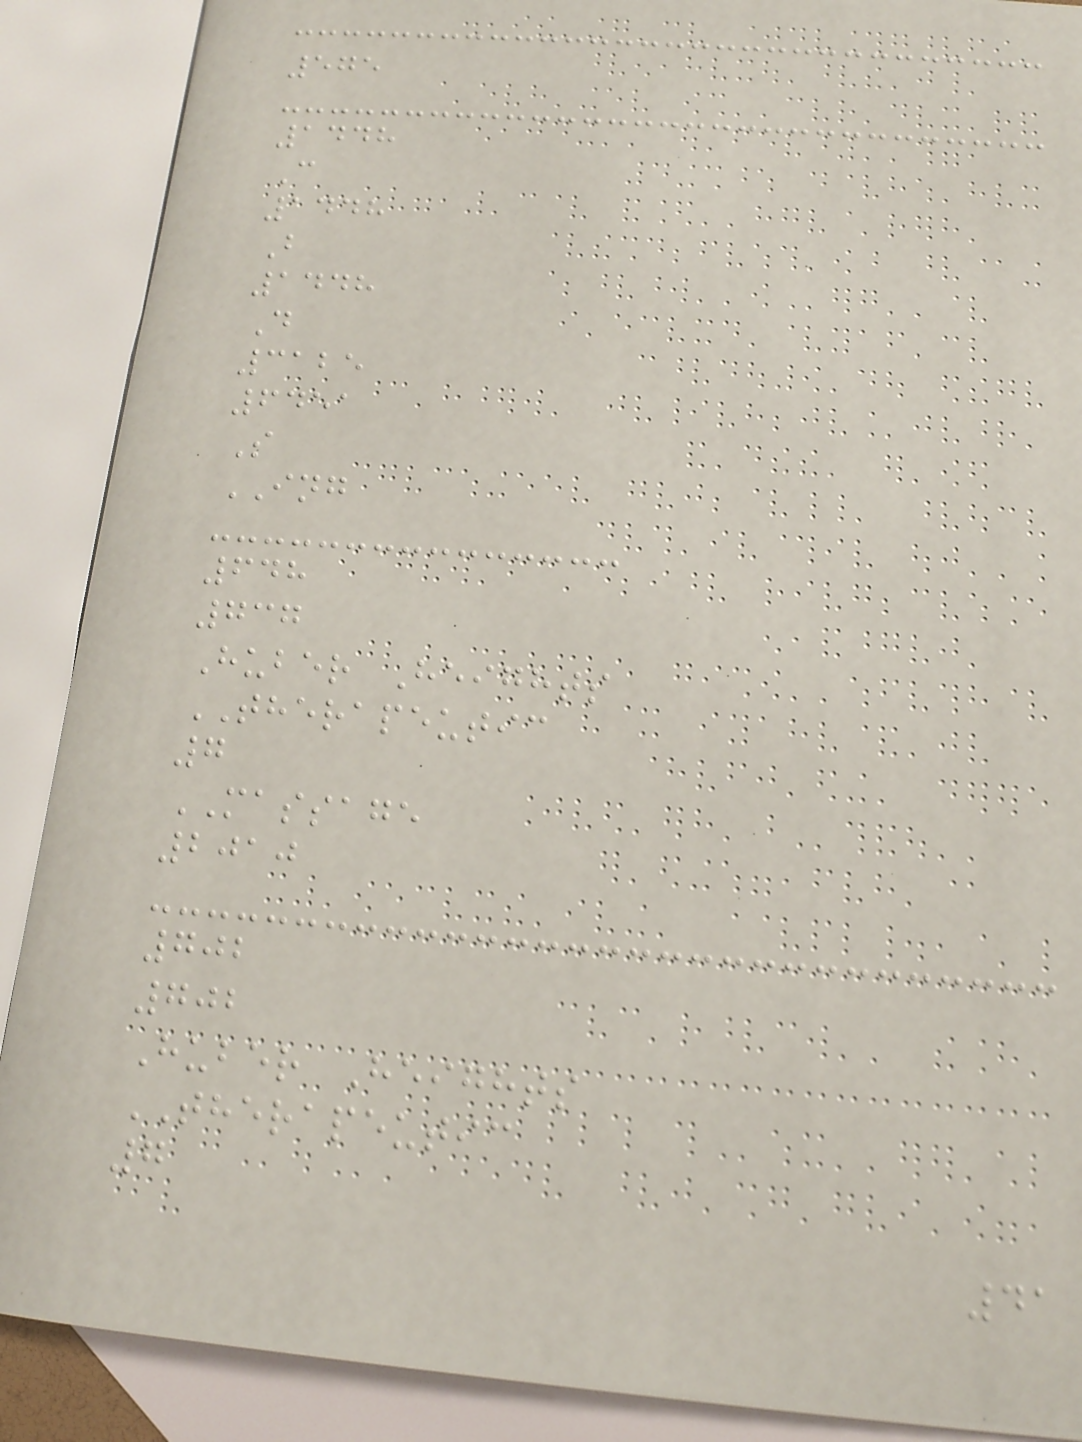575
1448
C
1448
B
1448
D
3125
6451
S
ING
648
737
Huber Heights
THERAPEUTIC
7
MASSAGE
2010
702
702
Huber Heights
THERAPEUTIC
7
41
